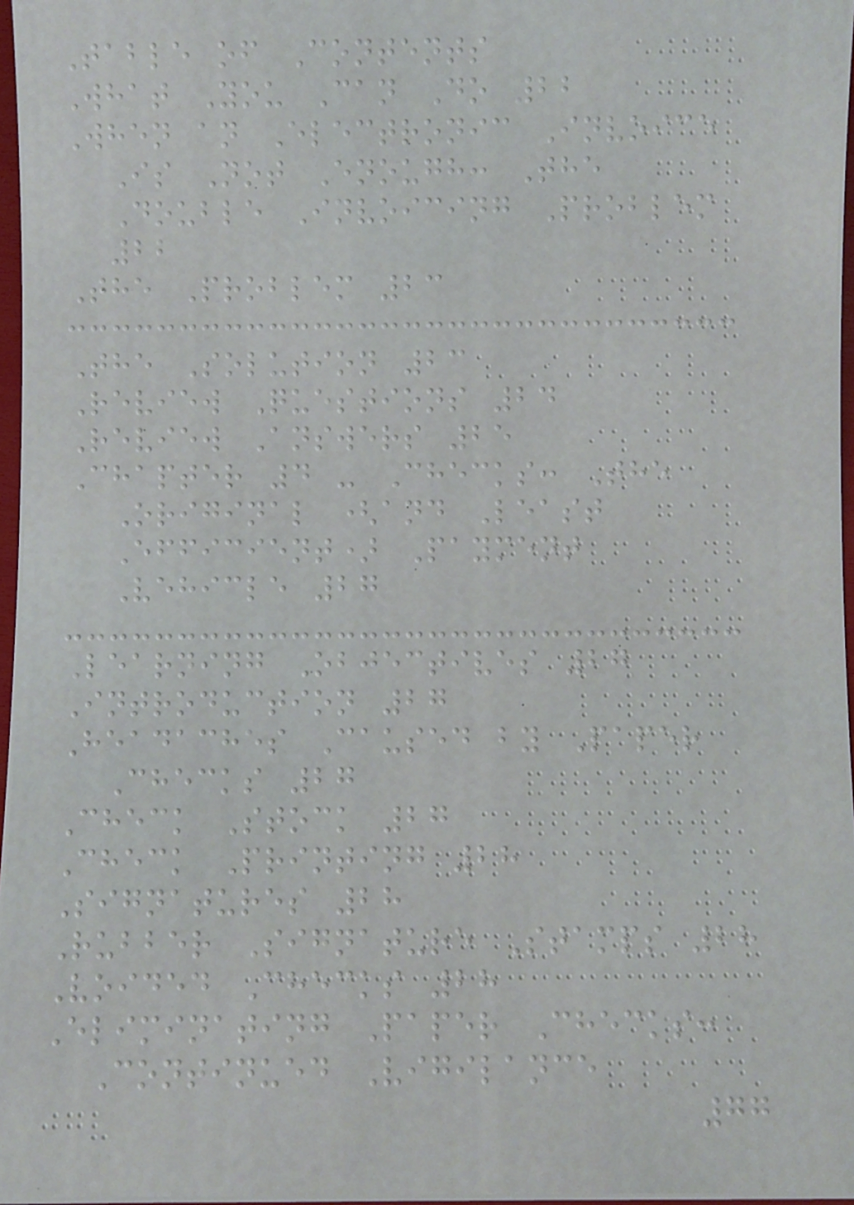Table of Contents
What You Can Do 22
When an Electronic Invoice
Is Not Enough: The
Double Invoicing Problem
22
The Problem 23
The Solution 23
Review Questions 24
Review Answers 25
Chapter 4 - Checks: The
Original (and Least
Efficient) Payment
Vehicle 27
Learning Objectives 27
Introduction 27
Headaches Caused by Paper
Checks 27
Check Stock 27
Check Printing 28
Signatures 28
Rubber Signature Stamps 28
Voided Checks 28
Eliminating Paper Checks:
Continued Vigilance
77
